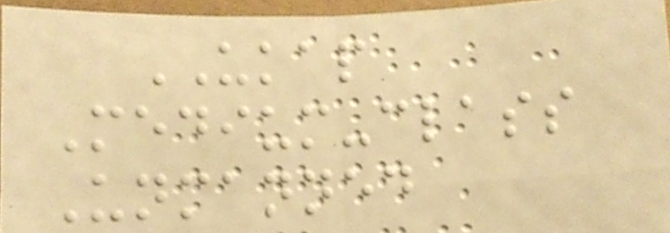UKAP
Medium-class
Unmanned
